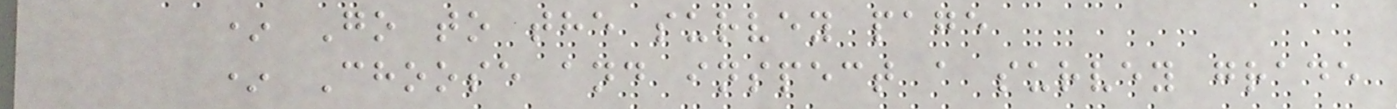* Go to the survey page
* Choose and inspect a survey grade
